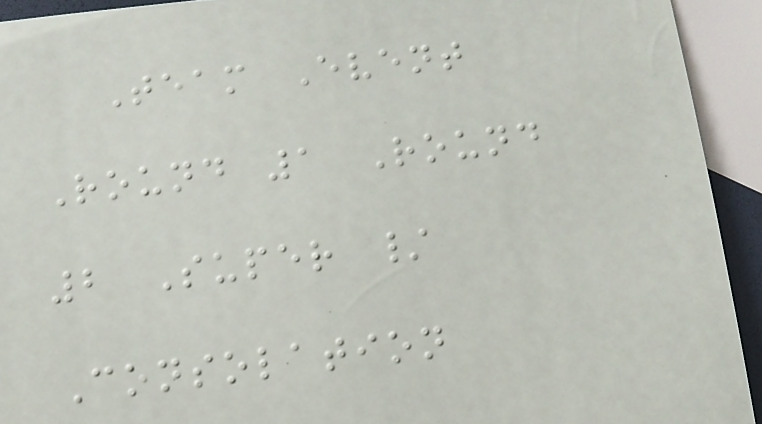Team Event
Round 1 Round
2 Super /
Consolation
